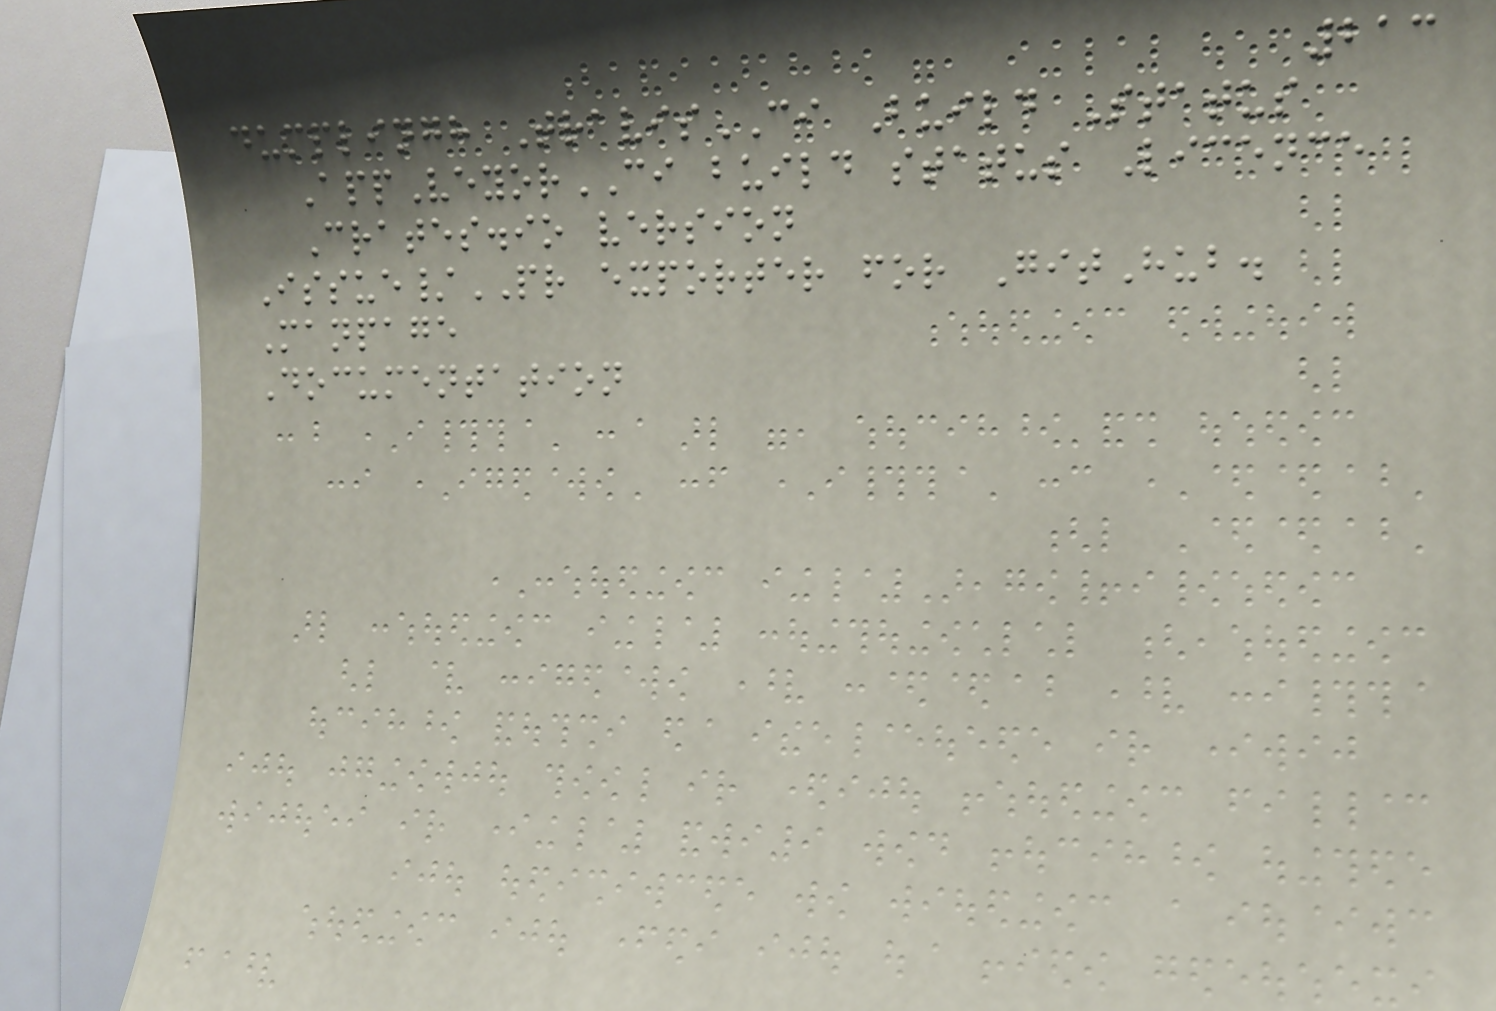213
dumplingh TravisCI Build Status
AppVeyorCI build status Licence
Crates.io version
Issue/PR exporter for GitHub.
Manpage
Documentation
